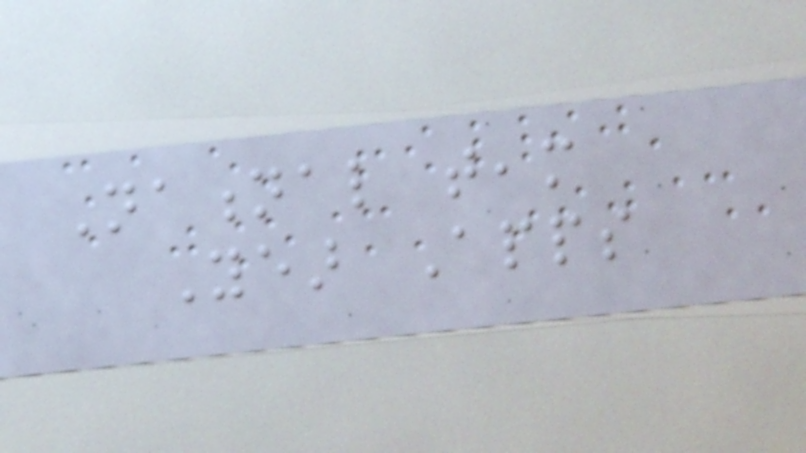National team
Year Apps
